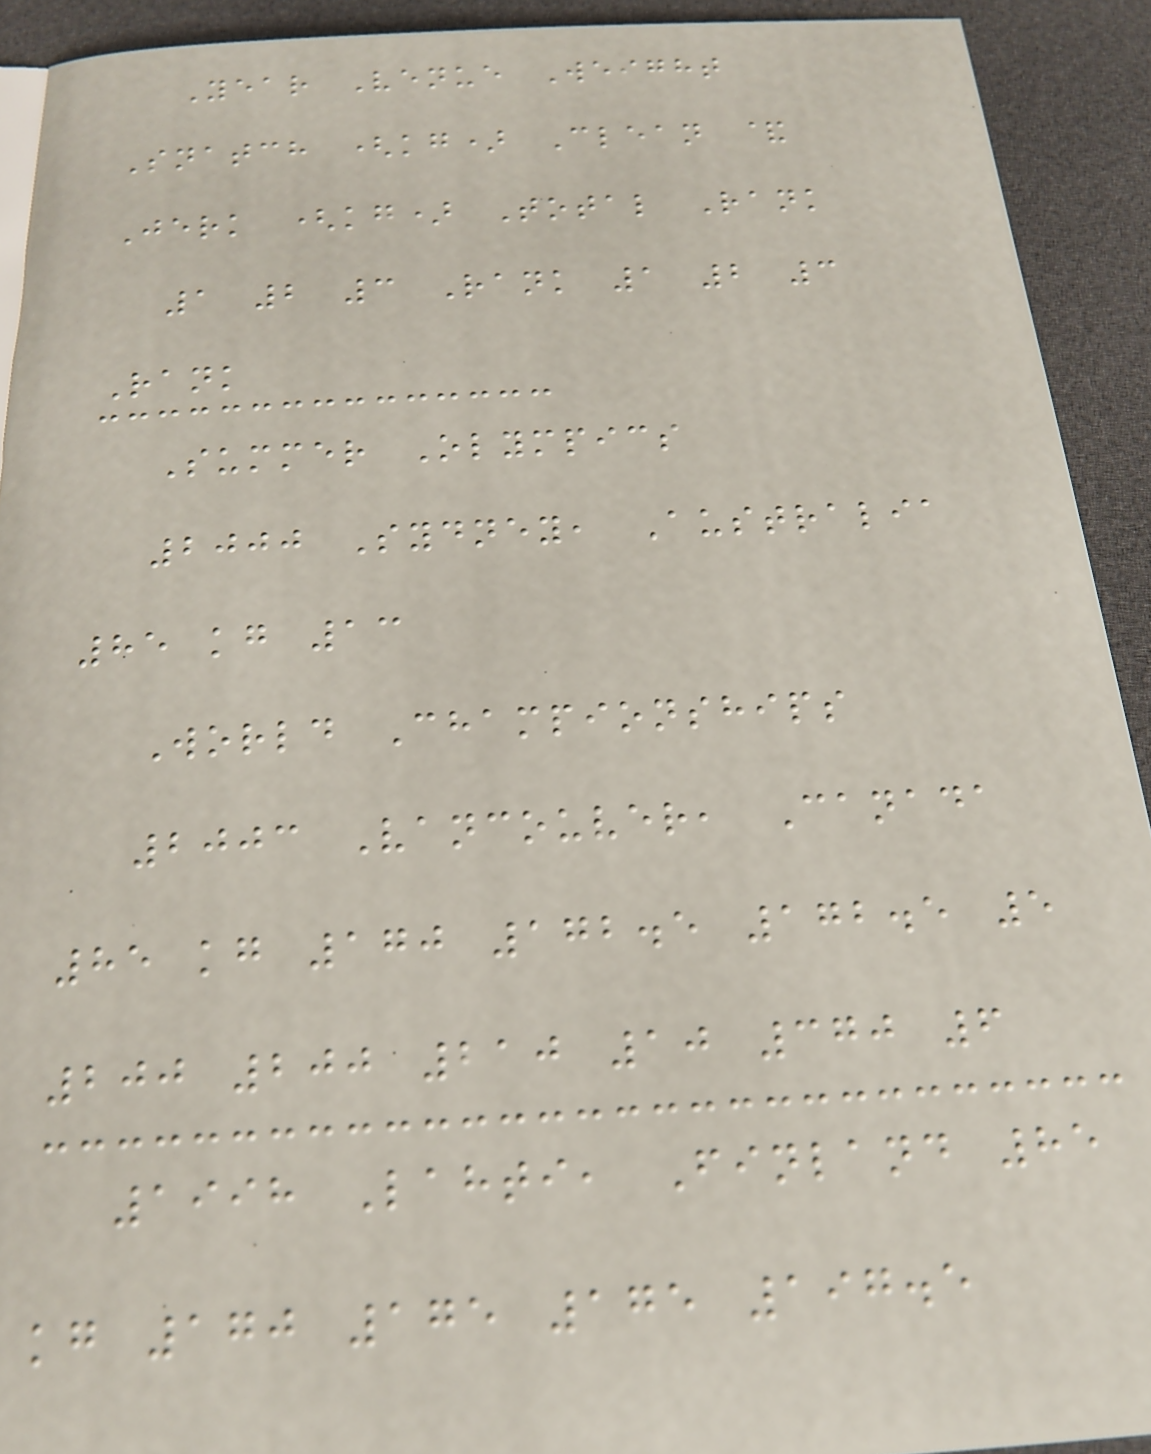Year Venue Weight
Snatch (kg) Clean &
Jerk (kg) Total Rank
1 2 3 Rank 1 2 3
Rank
Summer Olympics
2000 Sydney, Australia
85 kg 13
World Championships
2003 Vancouver, Canada
85 kg 170 172.5 172.5 5
200 200 210 10 370 6
1998 Lahti, Finland 85
kg 170 175 175 197.5
